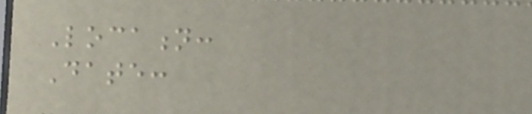Location:
Date:
